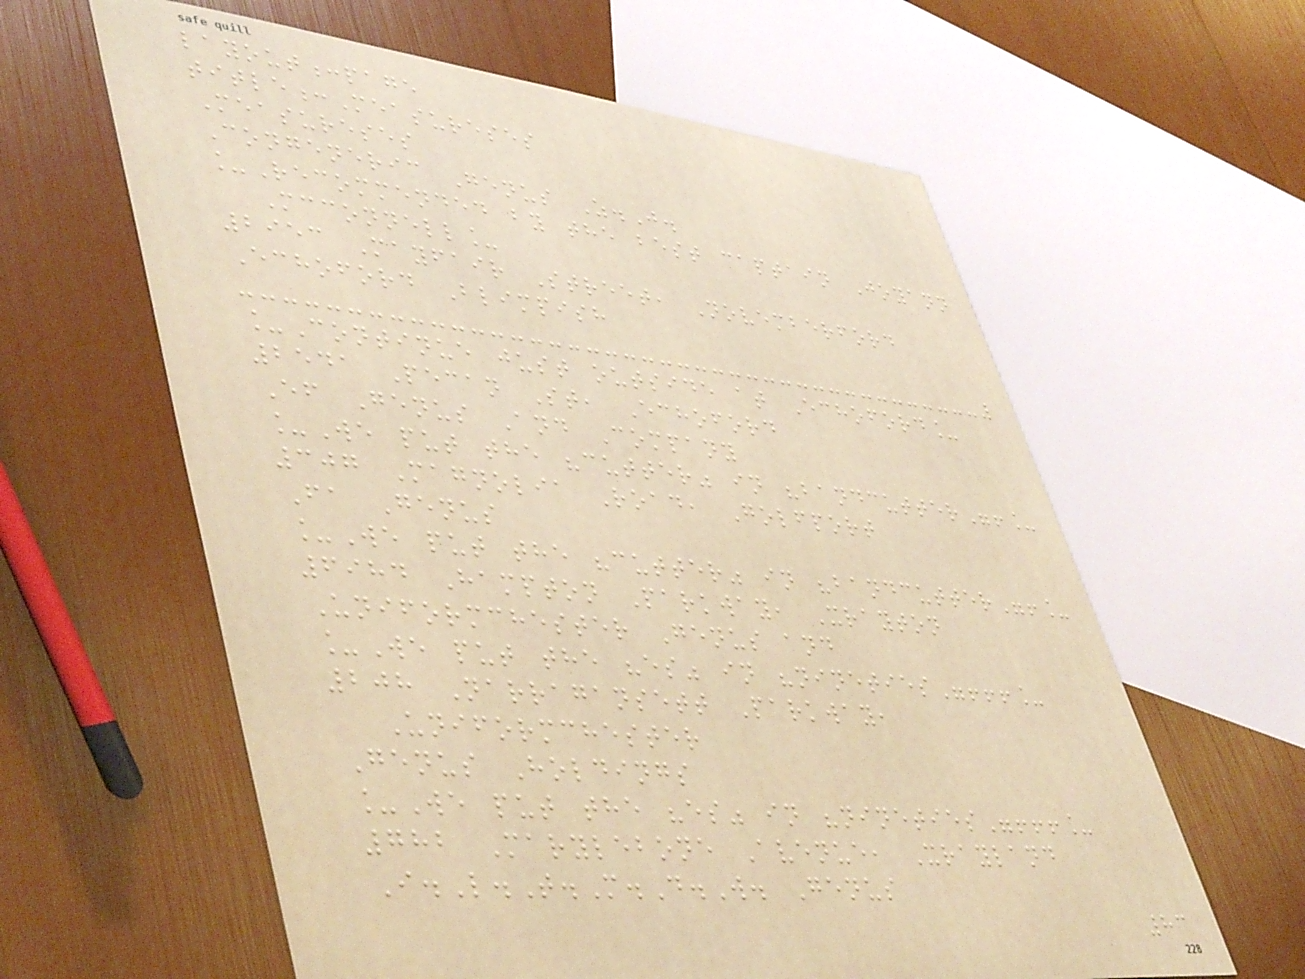layout:page
title:Measureses
Measureses
Congeneric Genus Z.J.
_Recommended by the best captain Joyann
Mcconnell_
2953 Mayfair Street, Novemberford
Echoford Blimpish
_Continue just outside at Echoford_
2541 Pecan St, Echoford
Ef Genus And Company
_We put the "cutter" in "bandcutter"!_
307 Magnolia Road, Golfport
Fa Genus
_We put the "cutter" in "bandcutter"!_
6984 Hampton Parkway, Xrayton
Uniformchester Genus and
_We put the "es" in "nineties"!!!_
208 Narragansett Parkway,
Uniformchester
Genus Holdings
_We put the "es" in "nineties"!!!_
782 Marylebone Avenue, Xrayland
I.L.T.M.D.W. Genus
83
